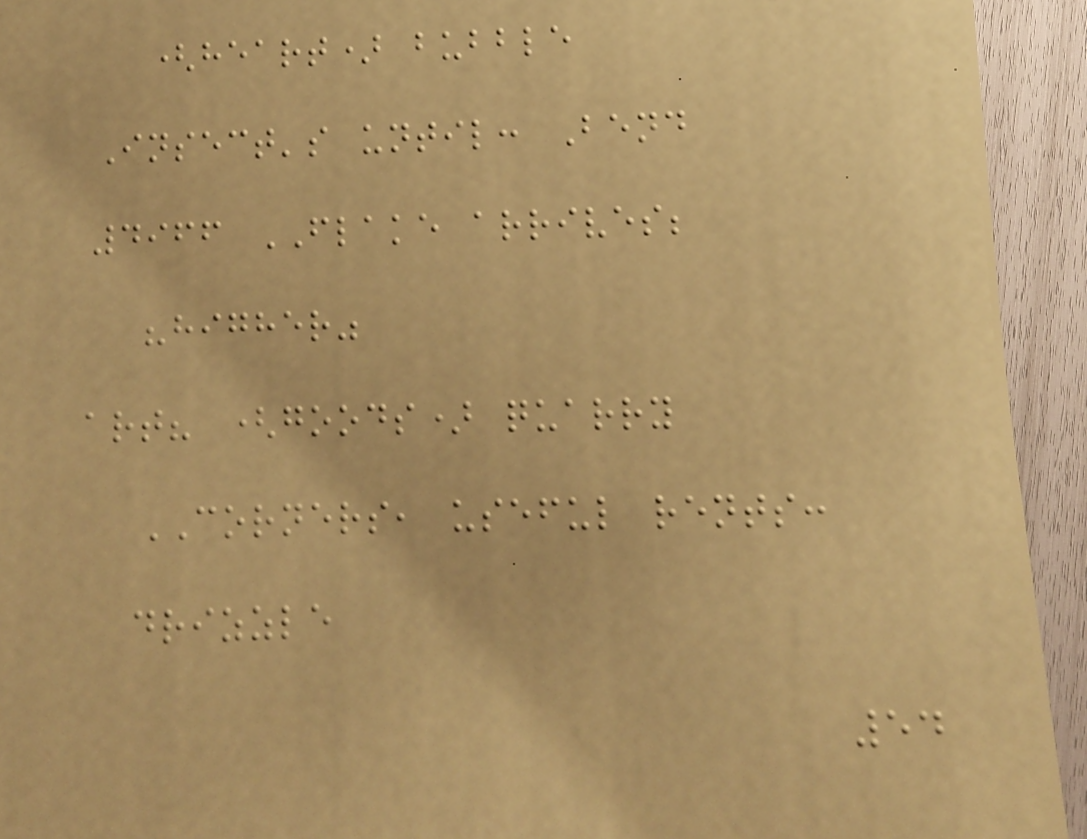(heart) bubble
Insect's until: Bend
4966 FLAKE arrives;
"higher"
art? (goods) quarry
CORNERS, useful rents:
drizzle
54
